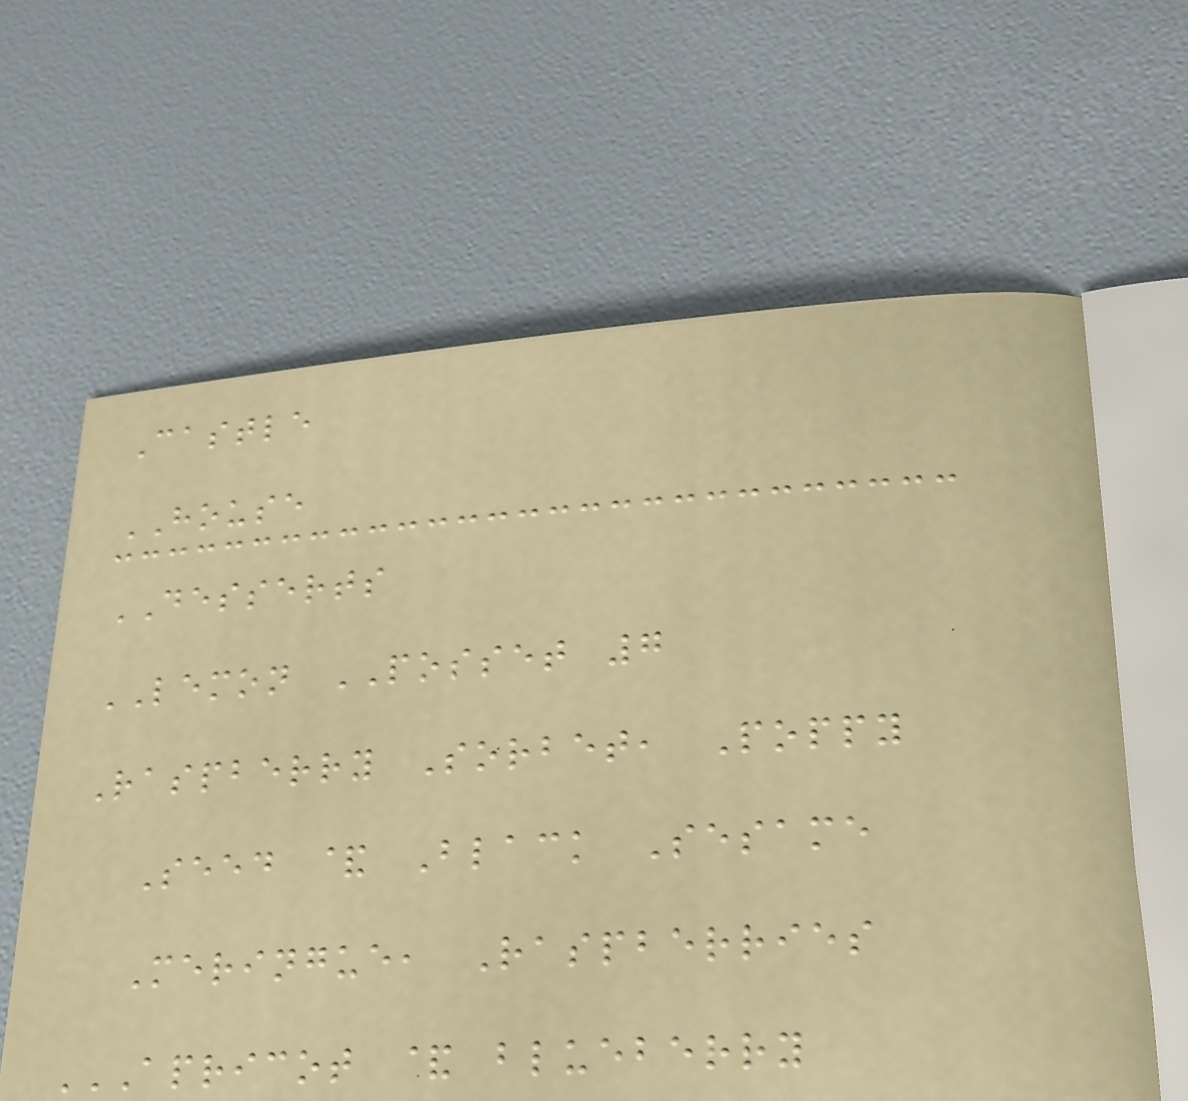Castle
HOUSE
DESSERTS
LEMON POSSET 7
Raspberry Sorbet, Poppy
Seed & Black Sesame
Meringue, Raspberries
APRICOT & BLUEBERRY
